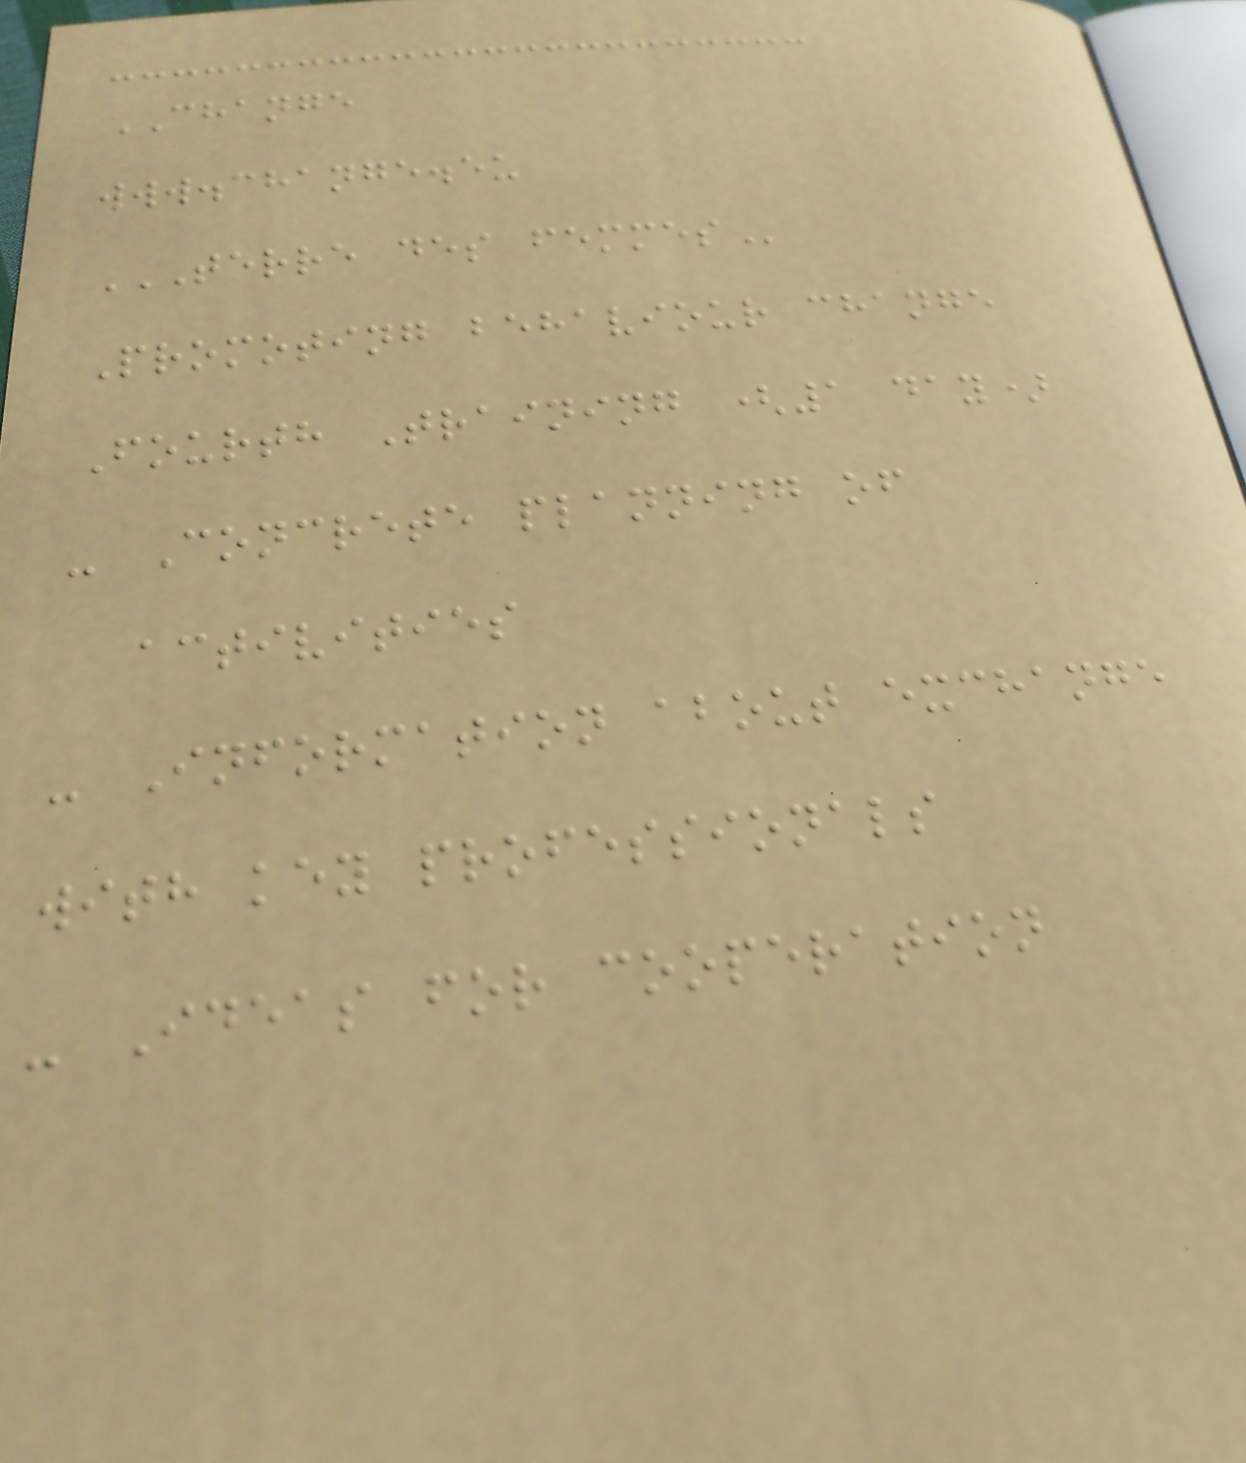CHANGE
www.change.eu
TERRE DES FEMMES
Promoting behaviour change
Fourth Training (1 day)
- Concrete planning of
activities
- Information about exchange
with key professionals
- Ideas for cooperation
